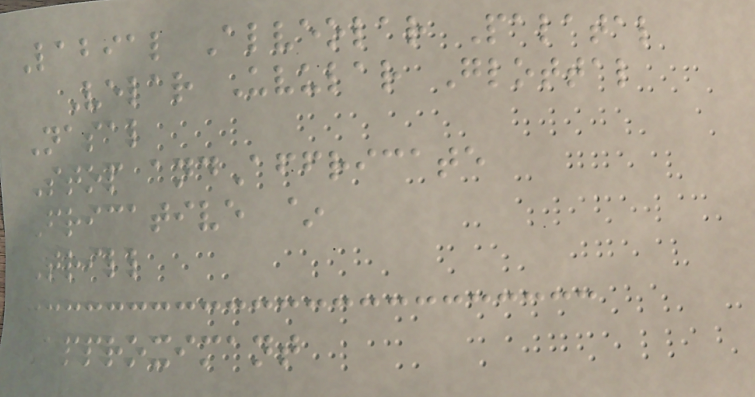Labial Alveolar Palatal
Velar Uvular Glottal
Nasal
Stop andAffricate
Fricative ~
Trill
Approximant
